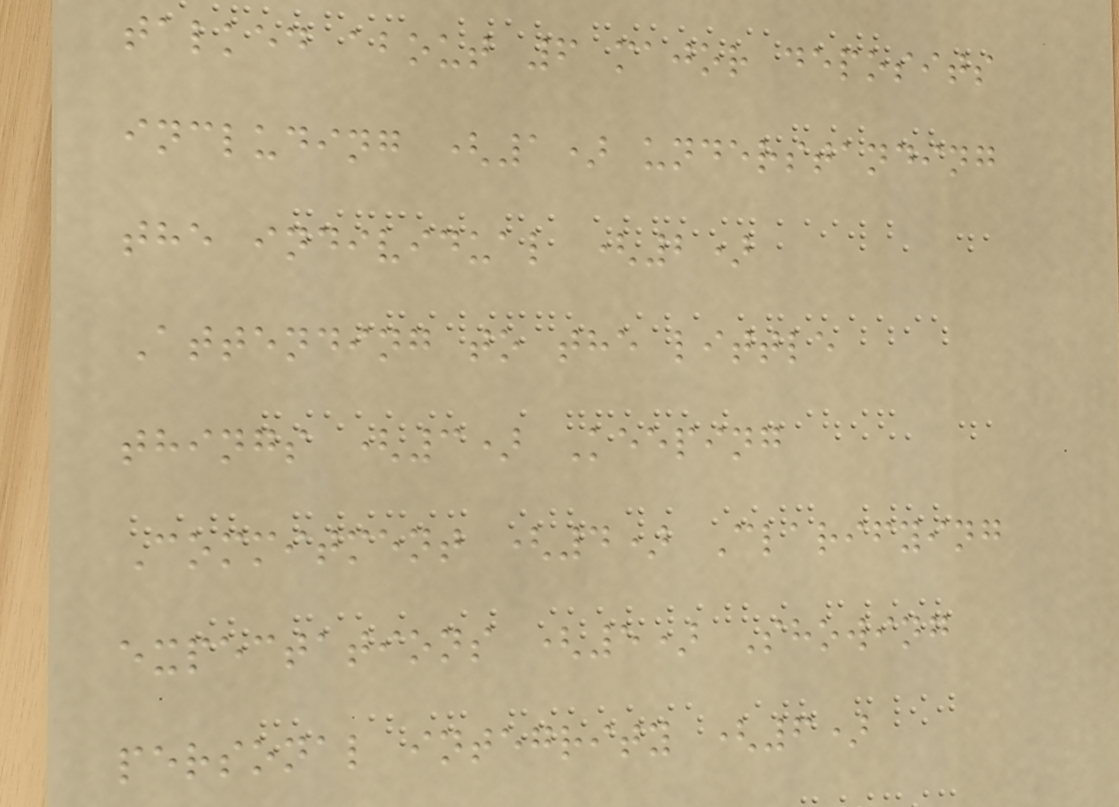talked about 6 major deposits
including (1) understanding
the individual (2)
Attending to the little
things (3) Keeping
Commitment (4) Clarifying
expectations (5) Showing
personal integrity (6)
